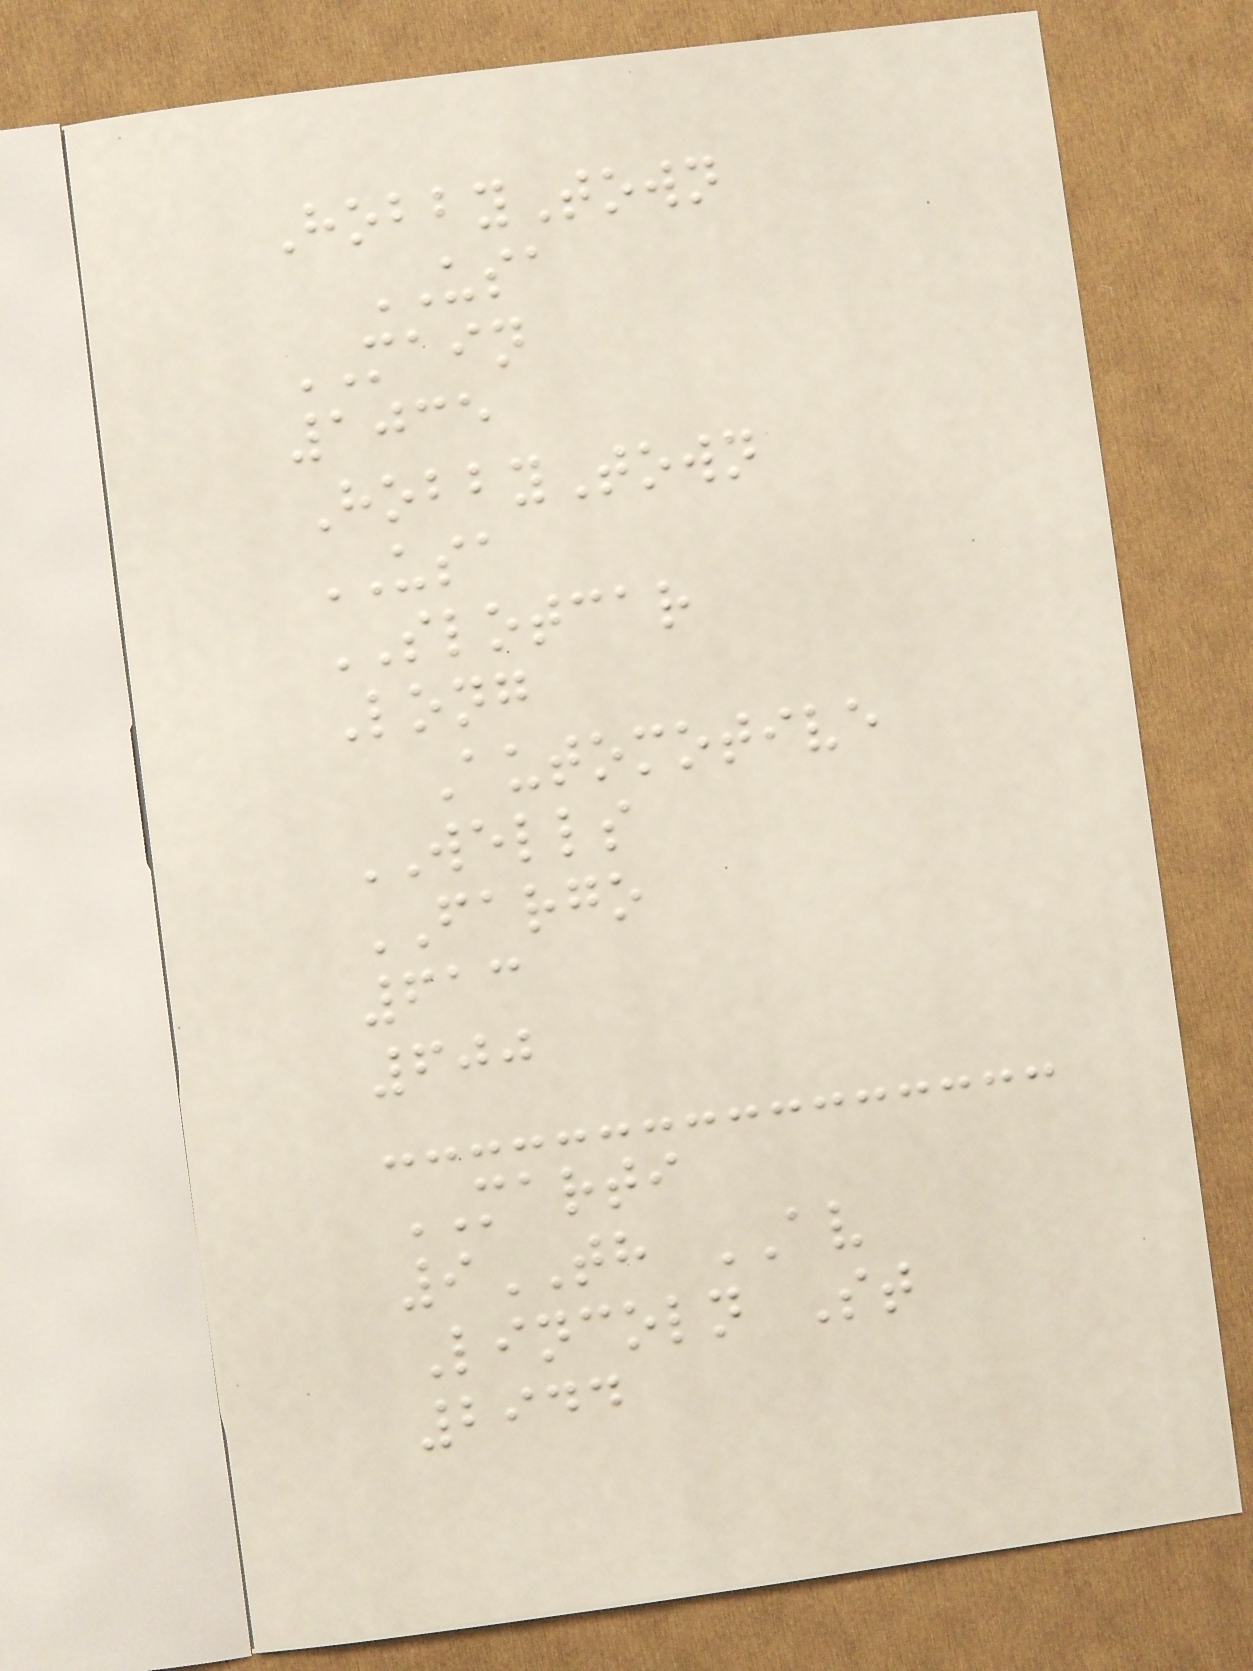HobbyTown
USA
MAIN
1035
HobbyTown
USA
SLOTCAR
Long
Automotive
WELLS
FARGO
613
600
MARTI
9TH AV
Lincoln St
2944
